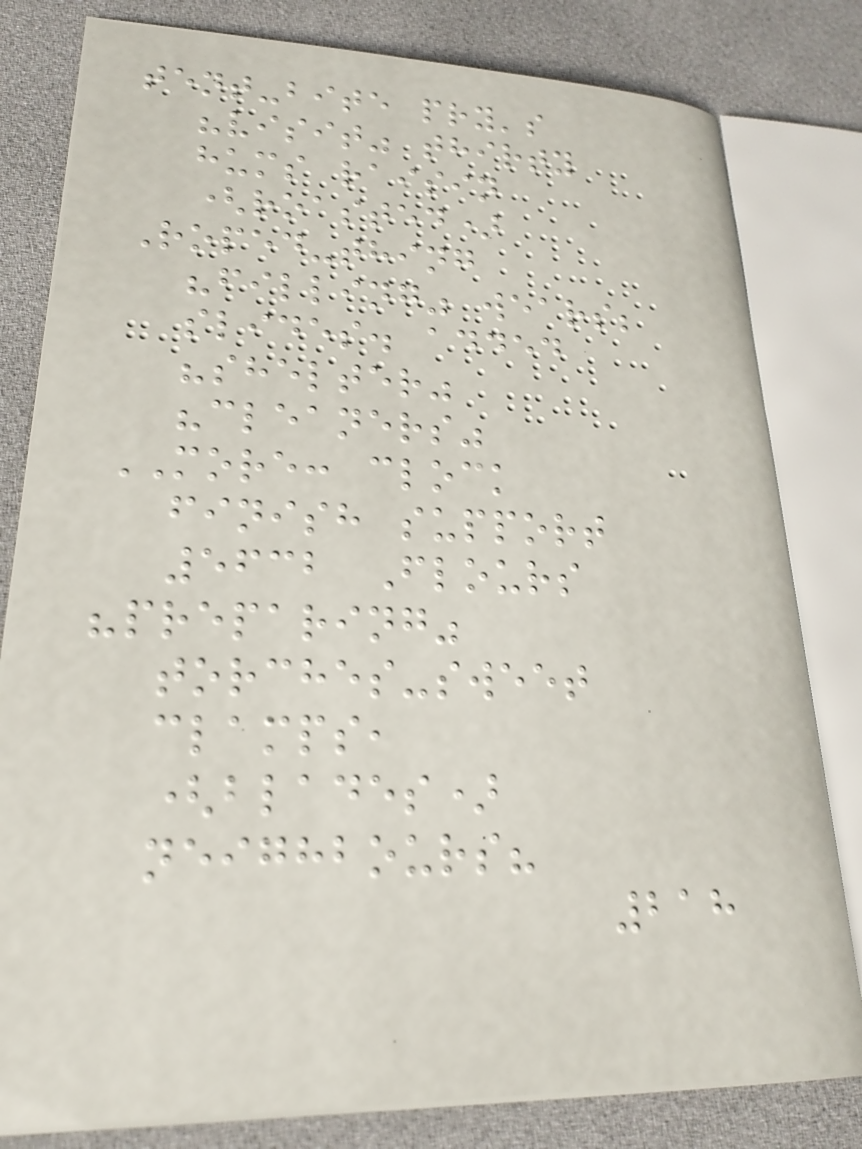tent-bite pry's
"visit" thirty
hums raisin
(roasted)
Roped-thing
"filling" wears;
slides. added
"shelter"
"cleaners"
MORE: clock
finish support
5632 Flours
"preparing"
torches-sweet
clamps,
(blades)
neighbours?
218
